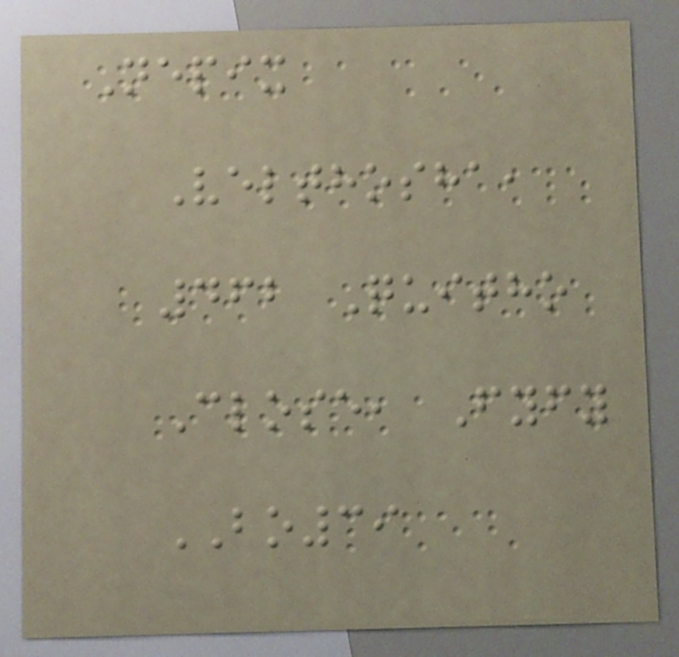Nepix
Velthosha,
462 Quitho
Close, Fyfy
BO39
